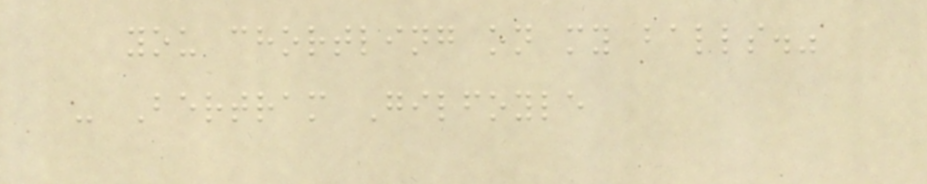you chortling on my balls."
- Bertram Gilfoyle
